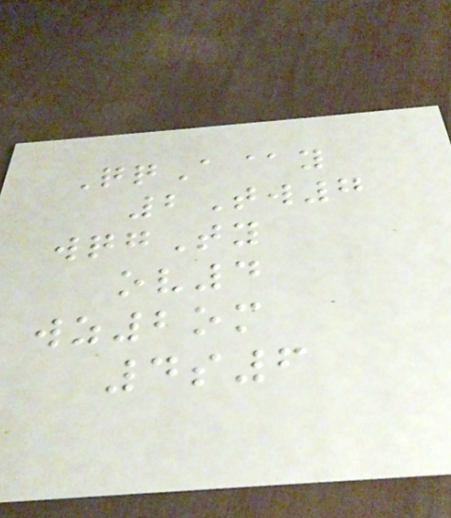QqA@y
2Tw7
wqgTy
ov4
wz2om
4s6
